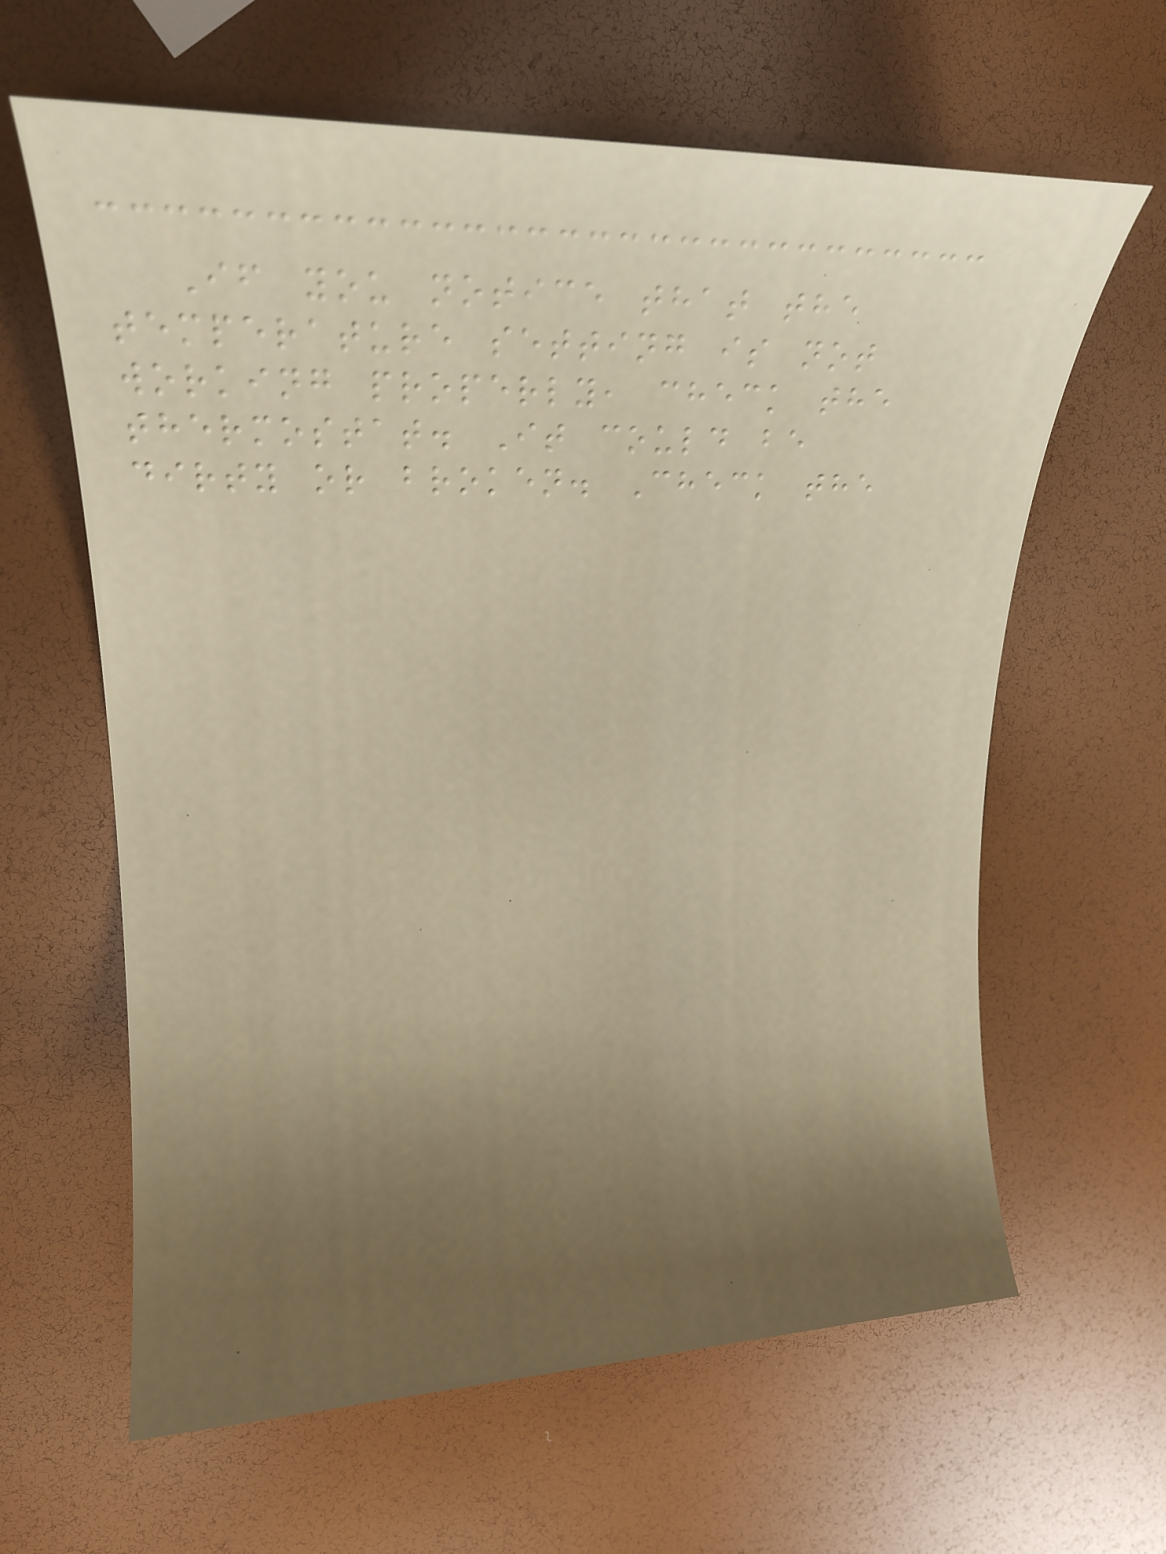If you notice that the
temperature setting is not
working properly, check the
thermostat. It could be
dirty or broken. Check the
